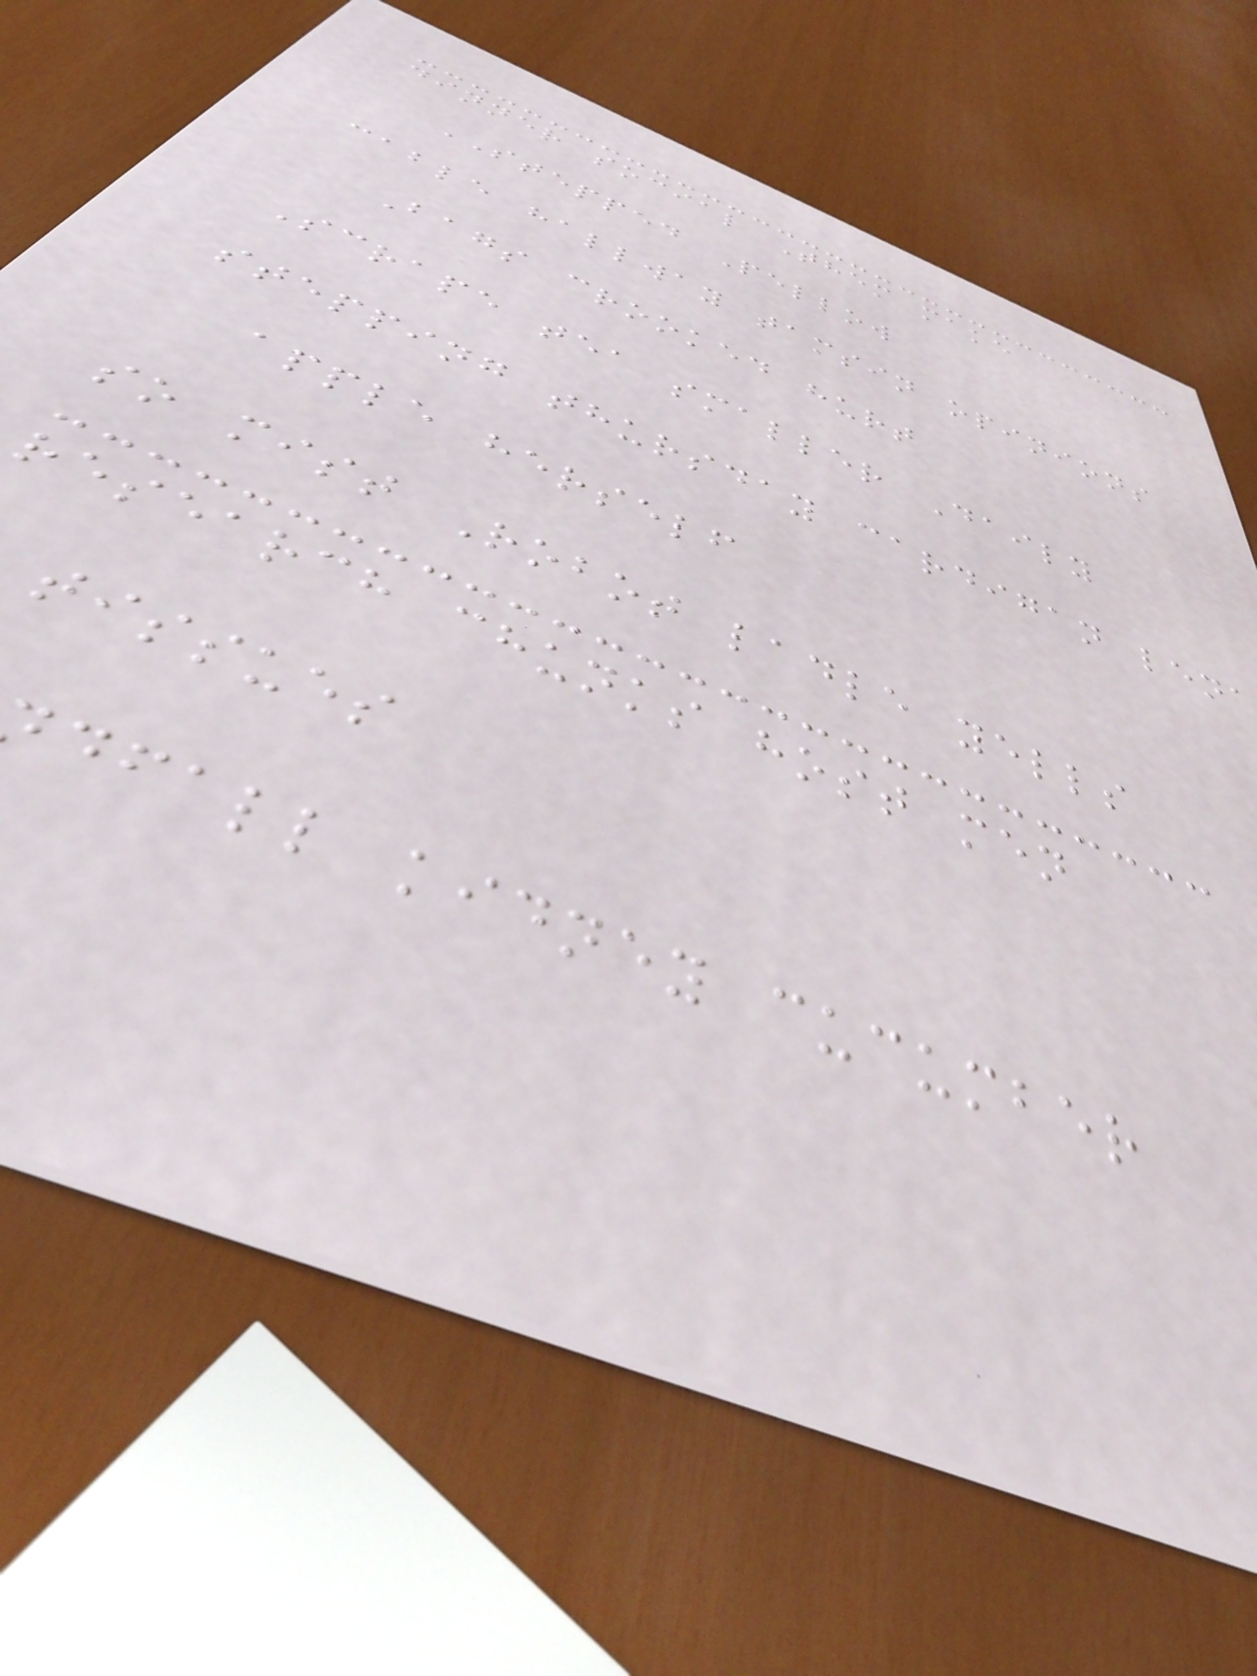dinner social Them make
STEPPED Pellow
cable hallway tamsin opinions
Bags crooked hurt
Scrape tea smaller Daily
stepping thursday cardigan lena
apple herself
so mist Robot ladle yells
research chunks host men
tissues
dfall kidney cucumber
